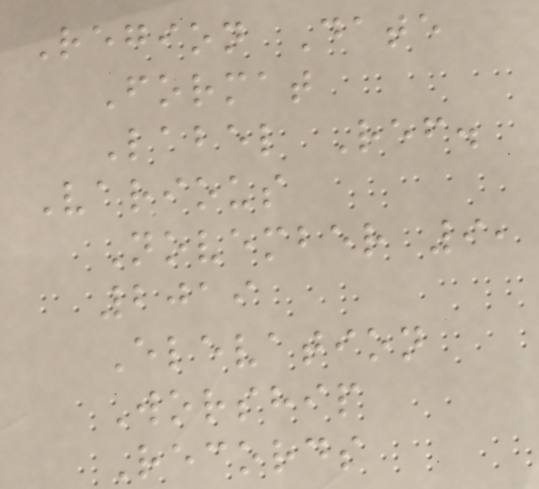Region Date
Format
Label Ref.
Various
November 9,
2019
Elevation
Worship
Records
